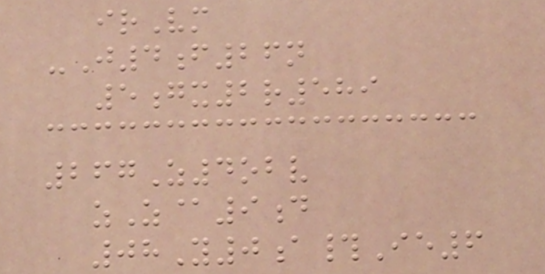irVm
-J4f26n
5gx2r589
267Z4obv
zZ@9d
08Y0a#Ie6
